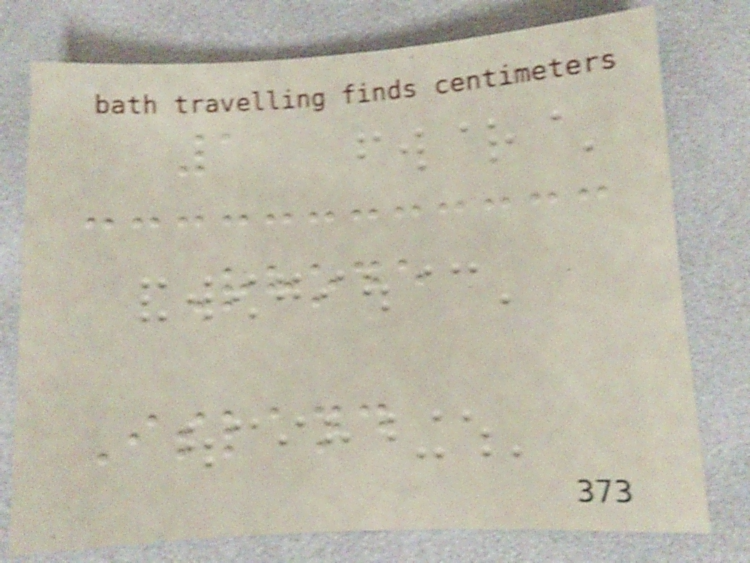1
Rhode
Island
